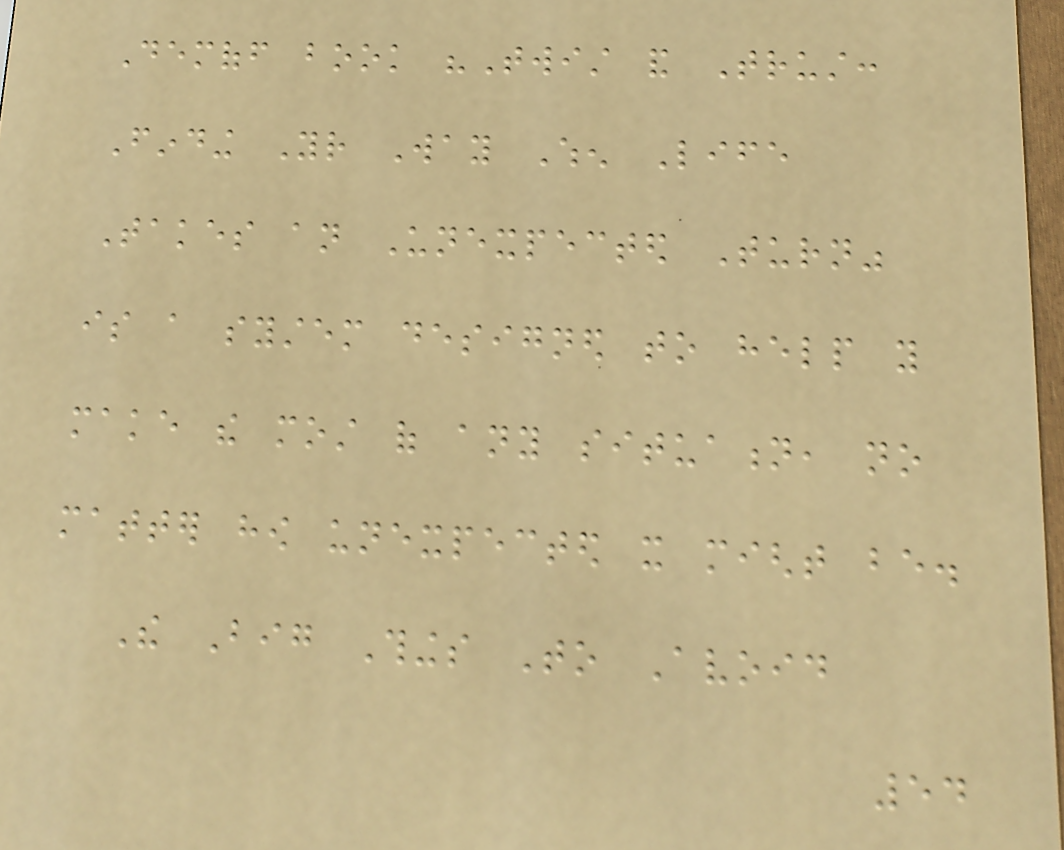Demoff book "Twist and Trust:
Finding Your Way When Life
Takes an Unexpected Turn"
is a system designed to help you
make the most of any situation, no
matter how unexpected it might be.
The Big Things To Avoid
54
